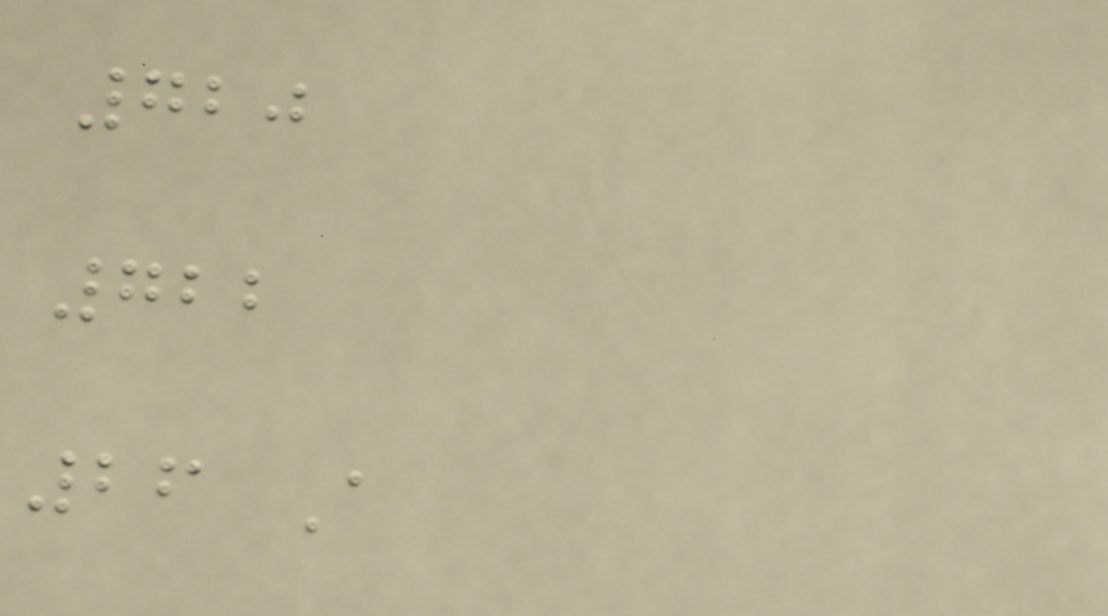720
722
26 A
